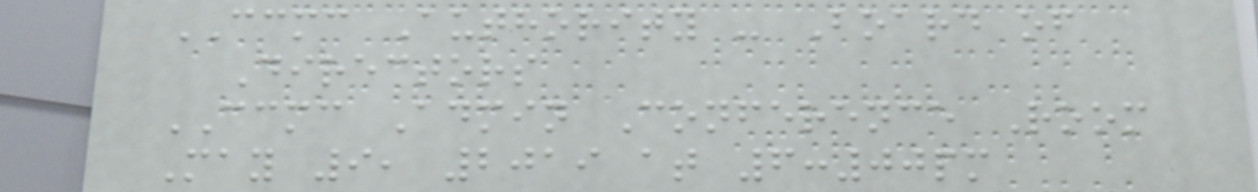CCMC Authority - Board of
Directors
CCMC Admin Conference Room
May 9, 2019 at 6:00pm
